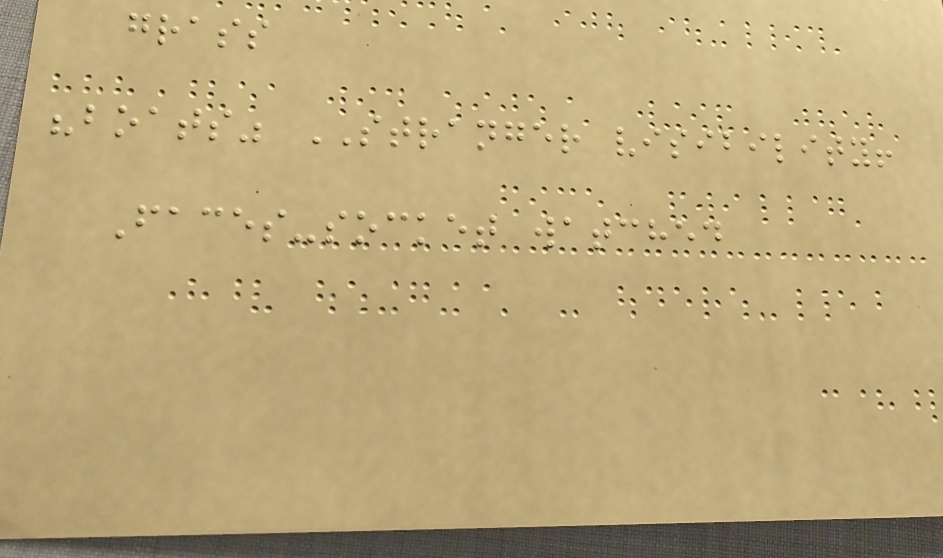grass
"boats" STRANGER visibility!
Faces-socket watched
